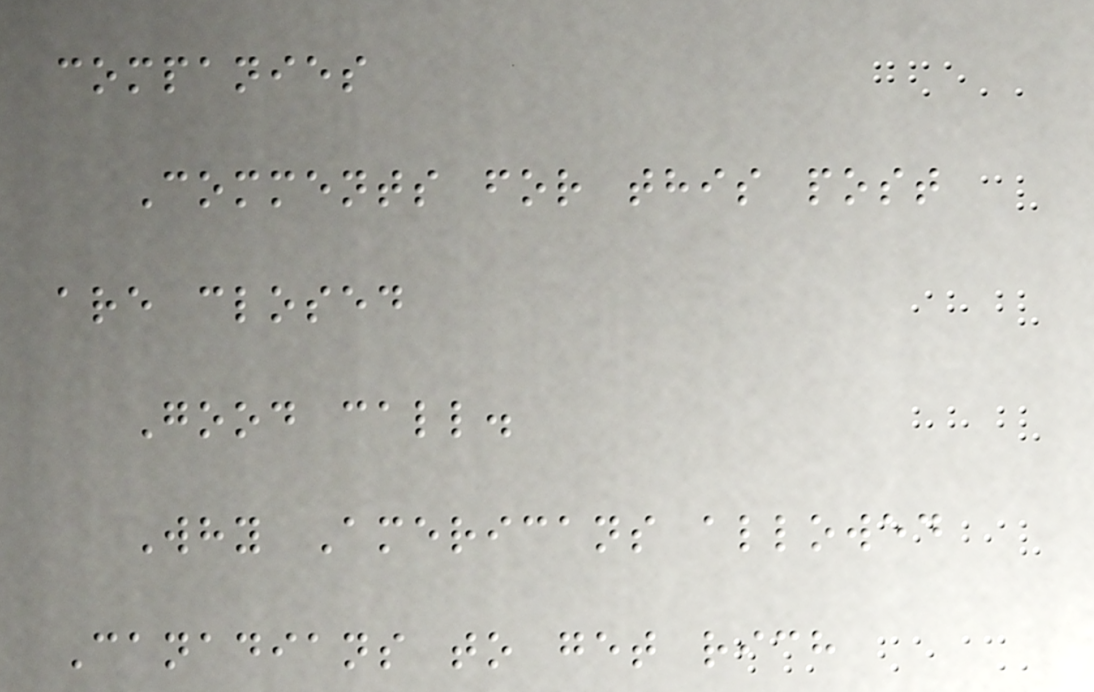companies
Comments for this post
are closed
Good call.
Why Americans allowed
Canadians to get rich
